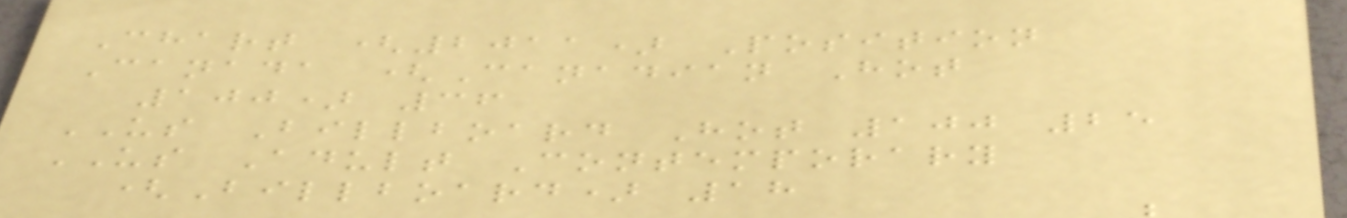Chart (2011) Position
Canada (Canadian Hot
100) 36
US Billboard Hot 100 25
US Adult Contemporary
(Billboard) 18
